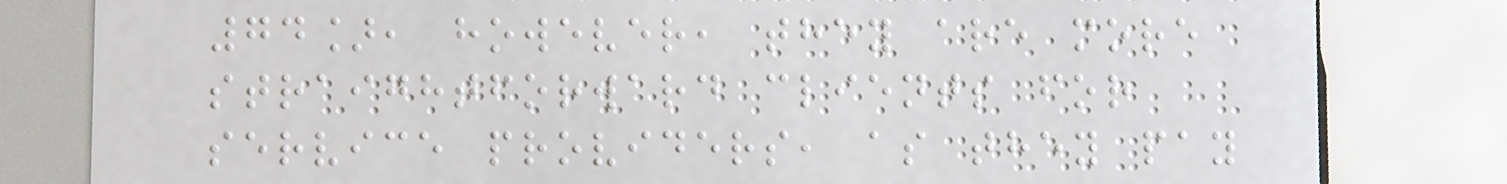74], however, they are more
straightforward clients for
service providers, as they pay
